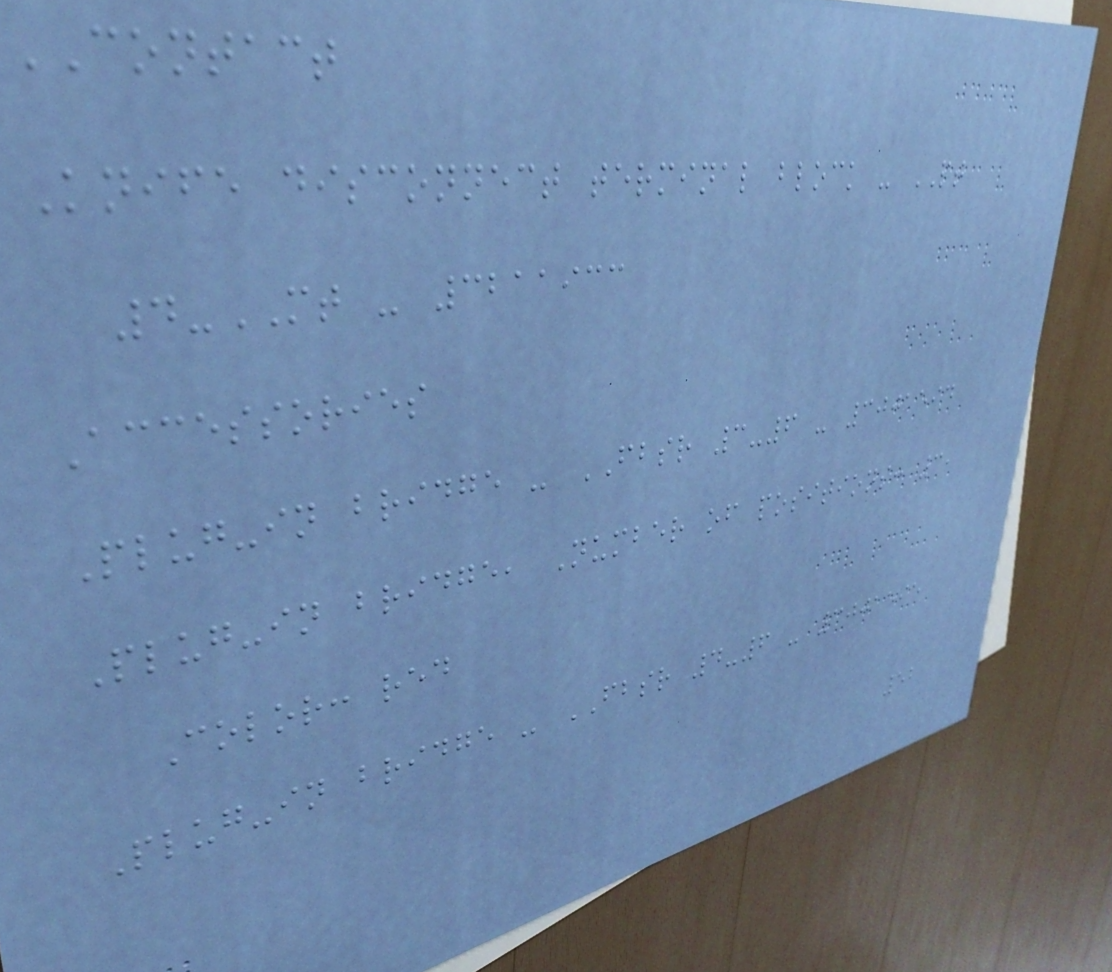CONTACT
Knife disconnect terminal block - PT
4-MT - 3211933
Accessories
Plug-in bridge - FBSR 3-6 - 3001594
Plug-in bridge, Number of positions: 3,
Color: red
Plug-in bridge - FBSR 4-6 - 3001595
52
